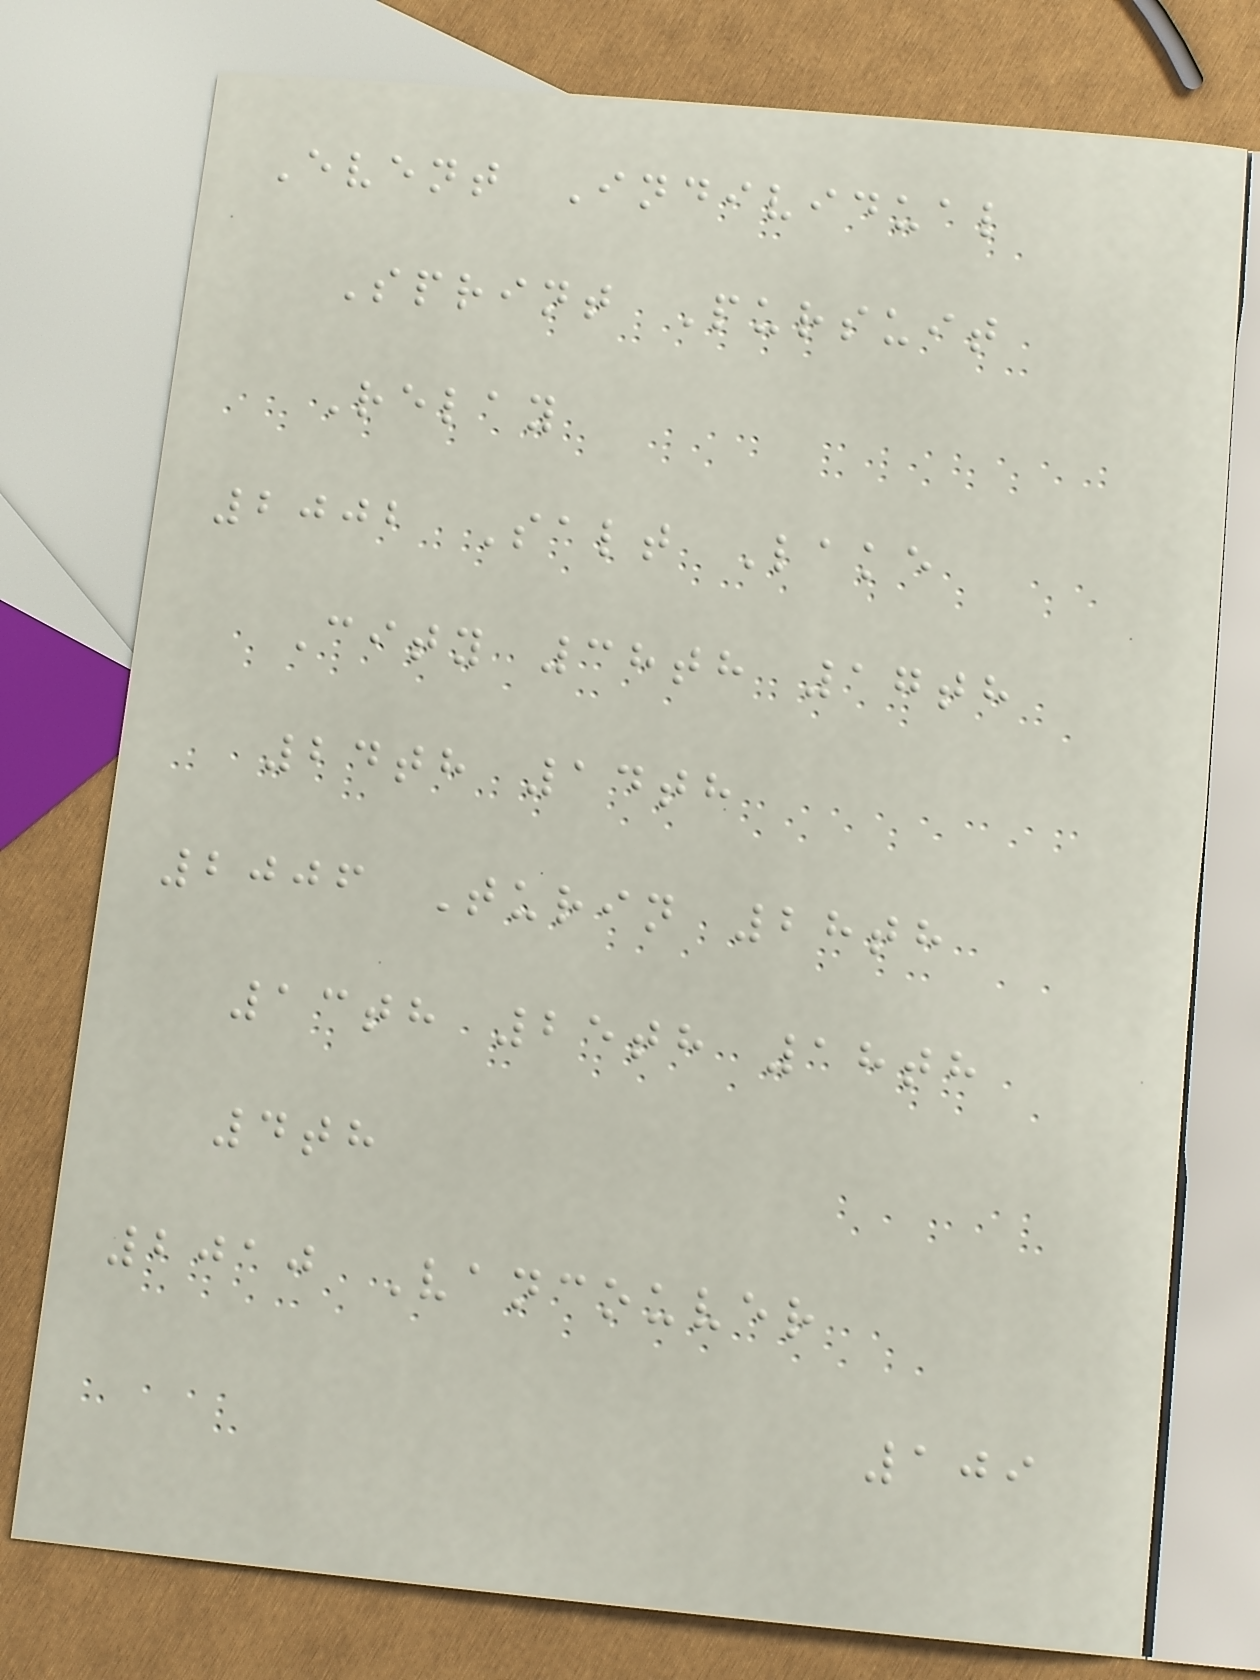Event Individual
Sprint Pursuit
Relay
2002 Salt Lake
City 38th 17th
24th 14th
2006 Turin 28th
13th 25th 18th
4th
2010 Vancouver
109
